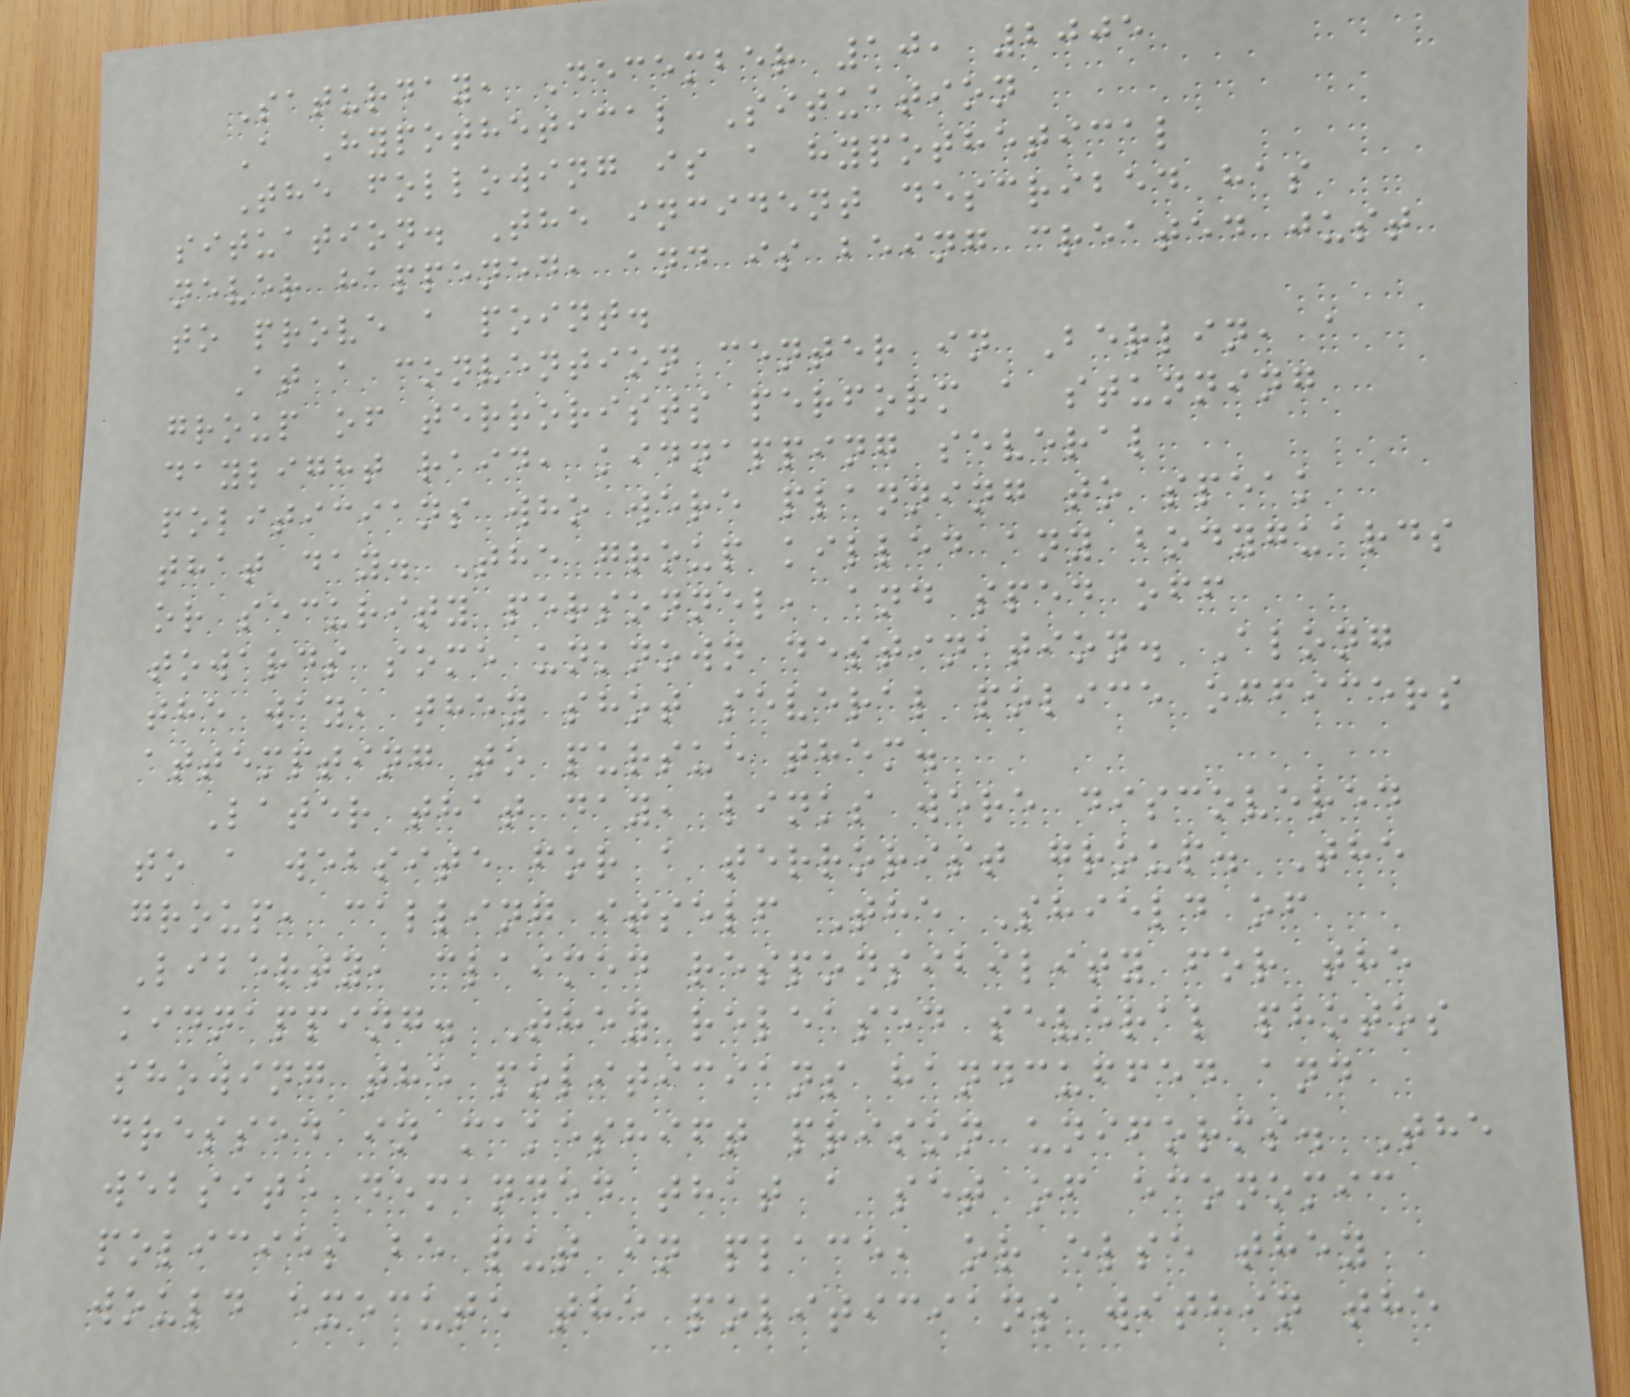Saturday, December 10, 2005
A Hypothetical Situation
The following is a hypothetical
situation. The incident described has
never happened, and is being created just
to prove a point.
At a convention center in Berlin, a
group of terrorists perform a stunning
daylight raid, kidnapping several
politicians who were planning to speak
that day. The group killed any bodyguards
or security personnel, and sped off
towards some unknown destination. Along
the way, they shot several police officers
attempting to pursue them.
Later that day, links were discovered
to a website for a terrorist group. The
group, calling itself The Shield of
Liberty, claimed responsibility for the
kidnapping. They released several photos
showing the politicians handcuffed and
dressed in makeshift prison uniforms. The
website demanded that a set of economic
policies be put in place, or else they
would execute the politicians within the
